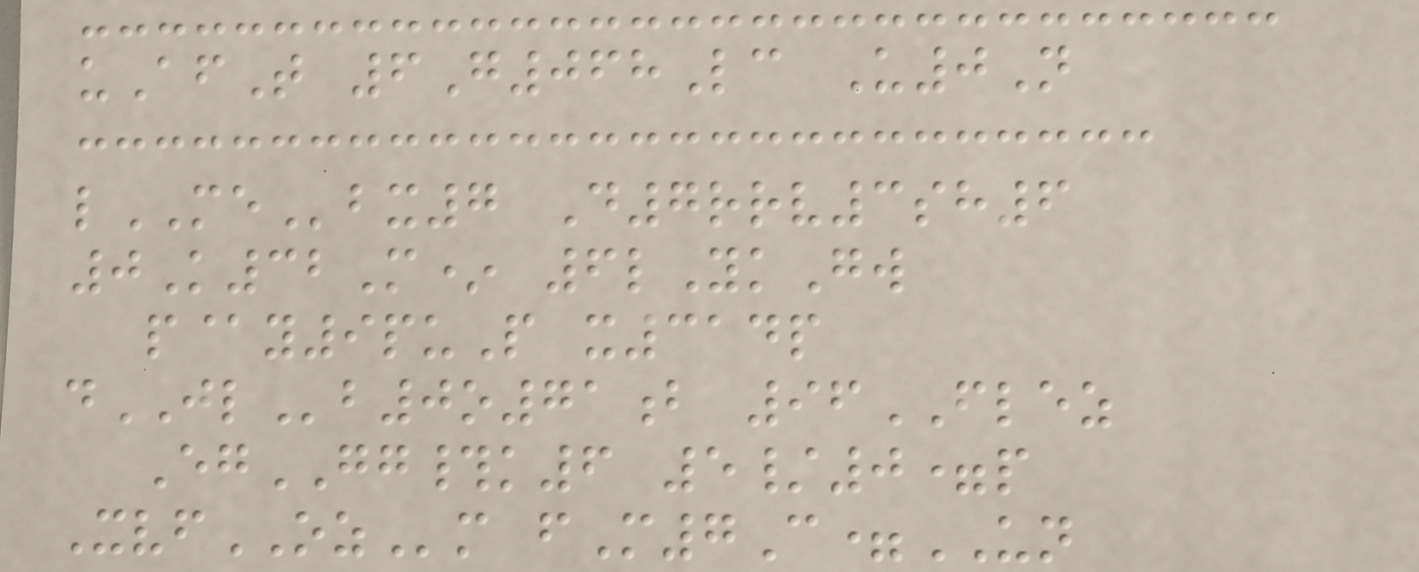uAfT 6G068Lc U0N
lMEbx7 D7rrv3sh6
0K32M* 6lYkGw
p@y9puP x314p
dJLb0o71b 96FLEZ
EgGG#k6 5/0=p
XvfOZm fM7C=UN
